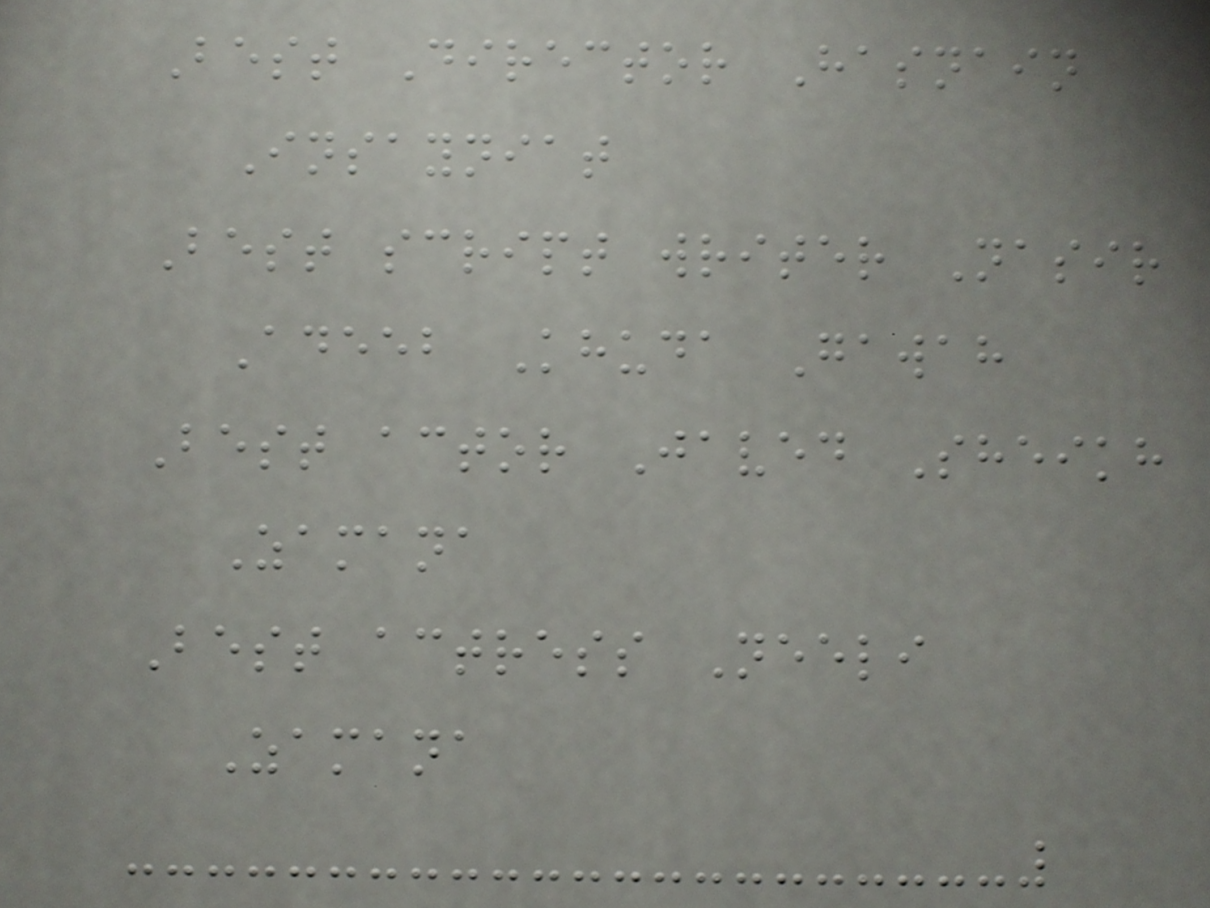Best Director Hasnain
Insayniat
Best script writer Nasir
Adeeb Khuda Gawah
Best actor Javed Sheikh
Zamana
Best actress Neeli
Zamana
